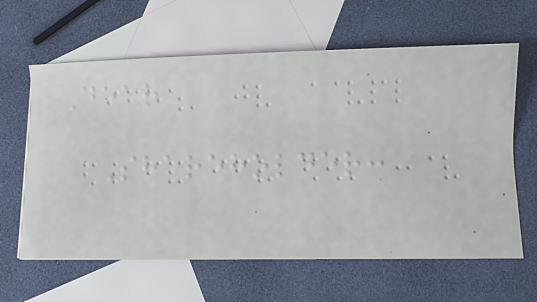Dear
Shareholder:
